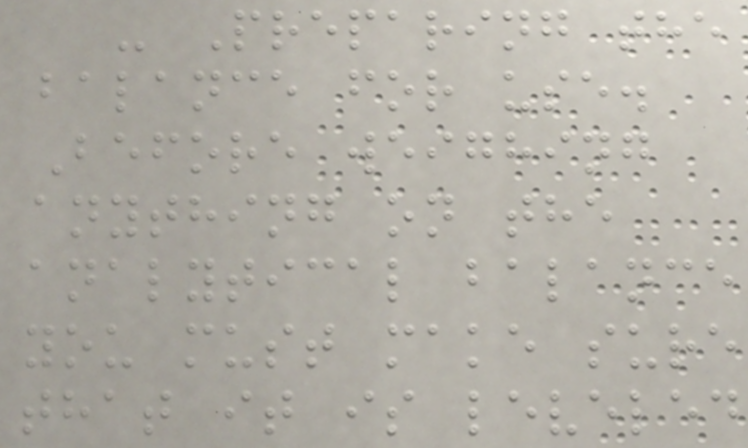- Preparing the
balance for use.
Before weighing
anything on the
analytical balance
you must make sure
that it is leveled
